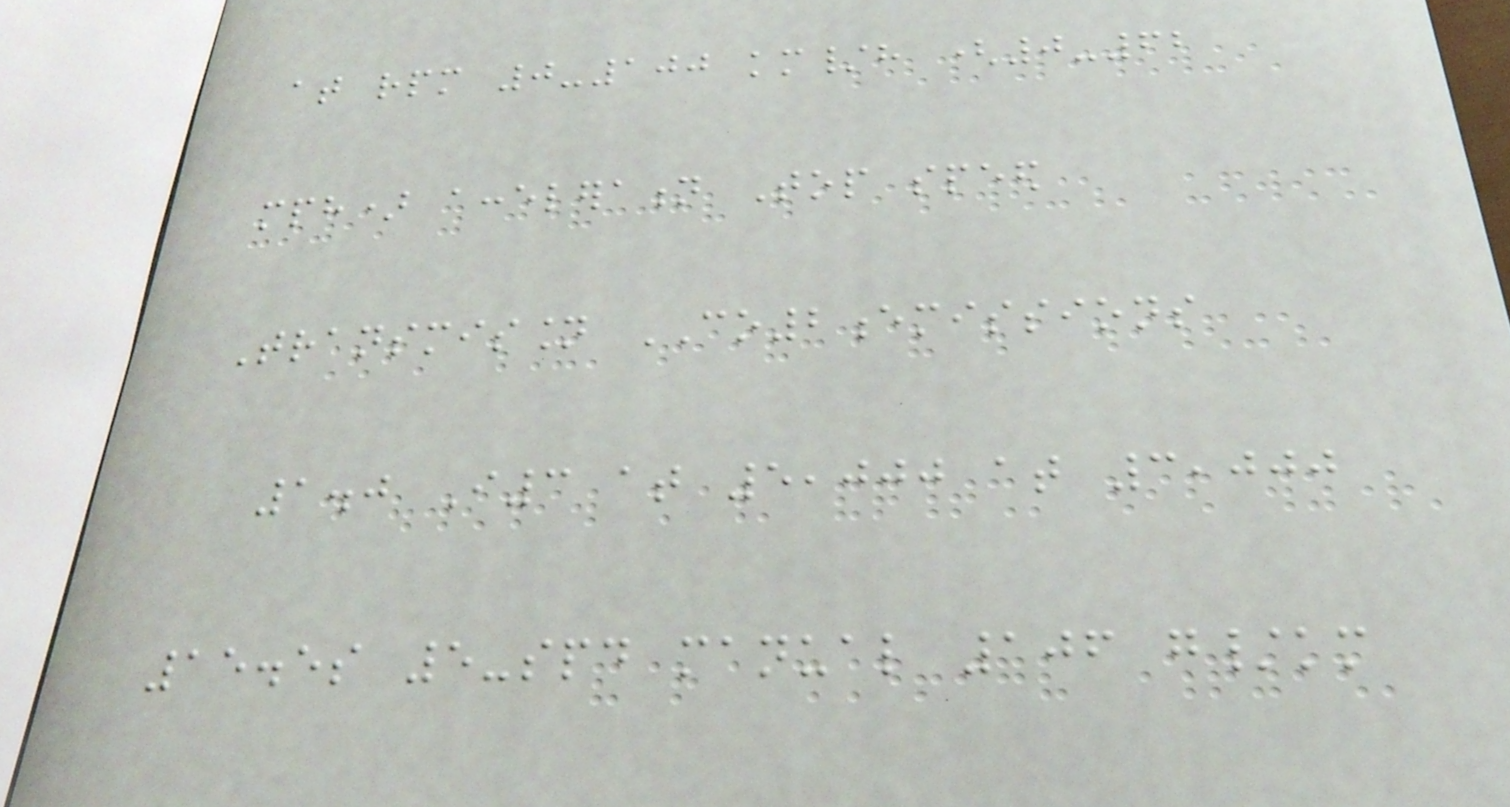at rpm 0-100 km/h (0-62
mph) acceleration Top speed
Transmission CO2emissions
1.0 I3 at 5,000 at 3,000
15.5s 5-spd manual 106 g/km
